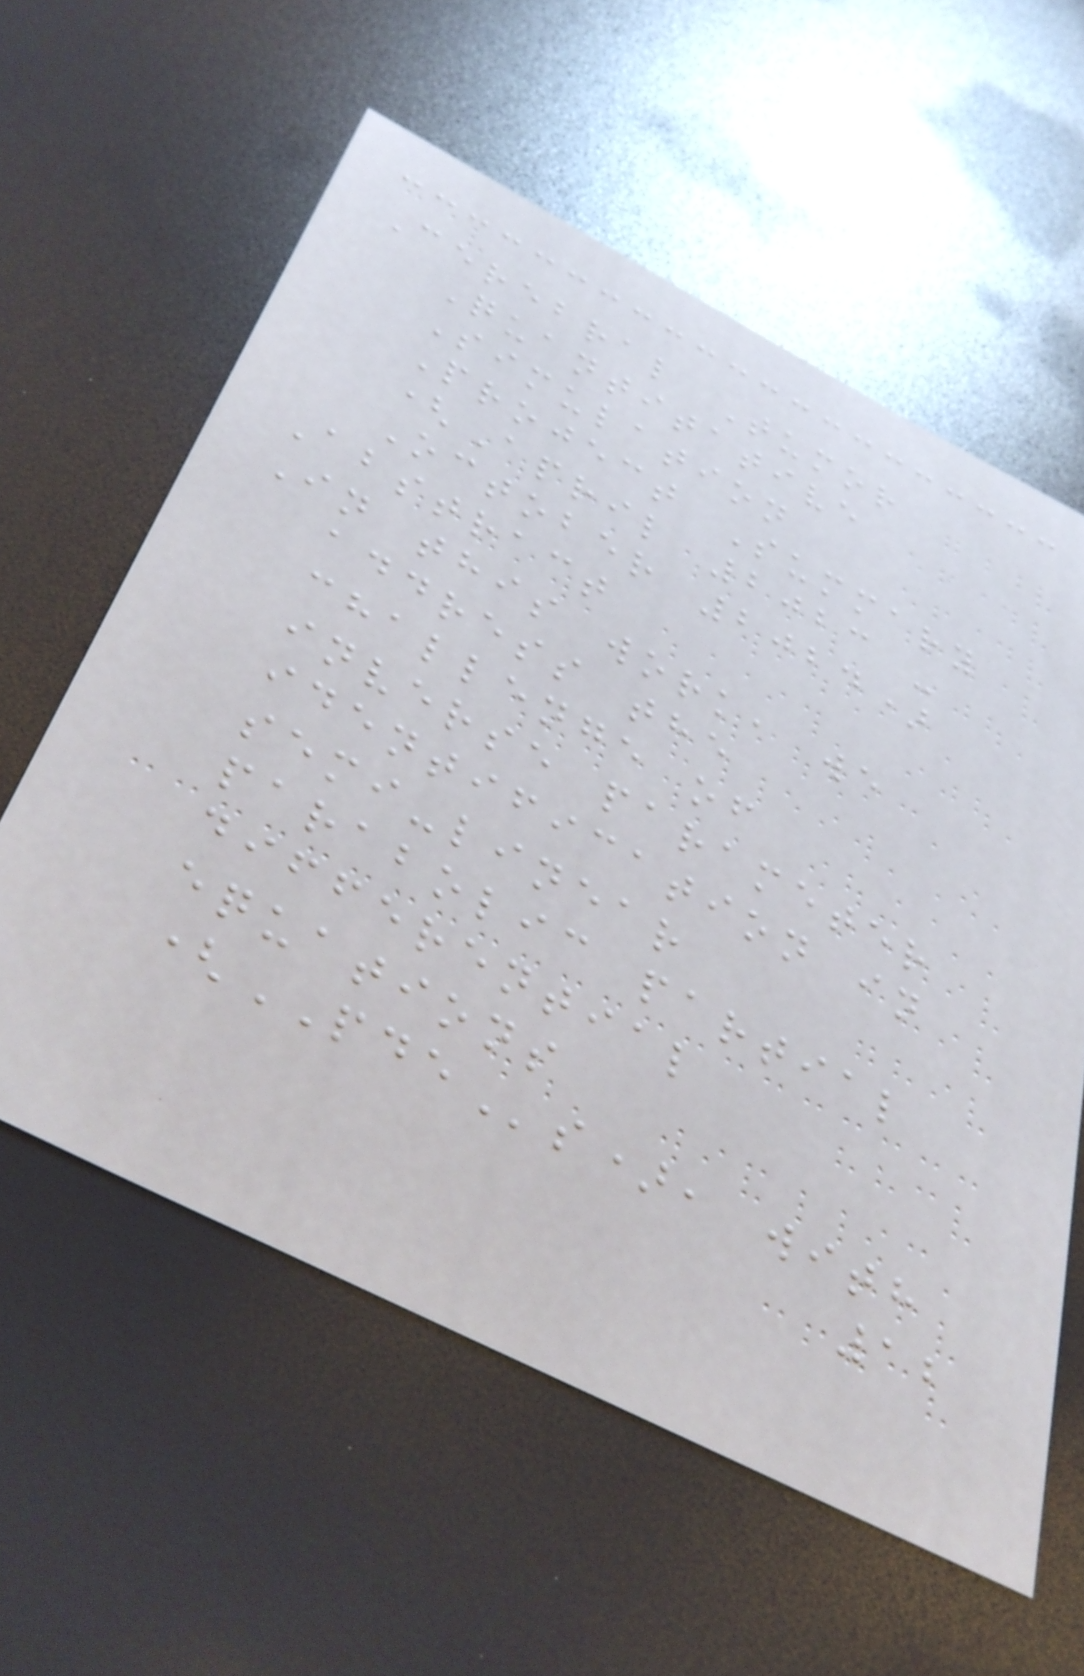Cerebral Tumor
Quantitative
Simulation
Project Summary
(April 2023 -
October 2024)
Abstract
In this work, we
address the
challenge of
inverse parameter
identification in
semi-linear
parabolic partial
differential
equations
(PDEs), with
12
